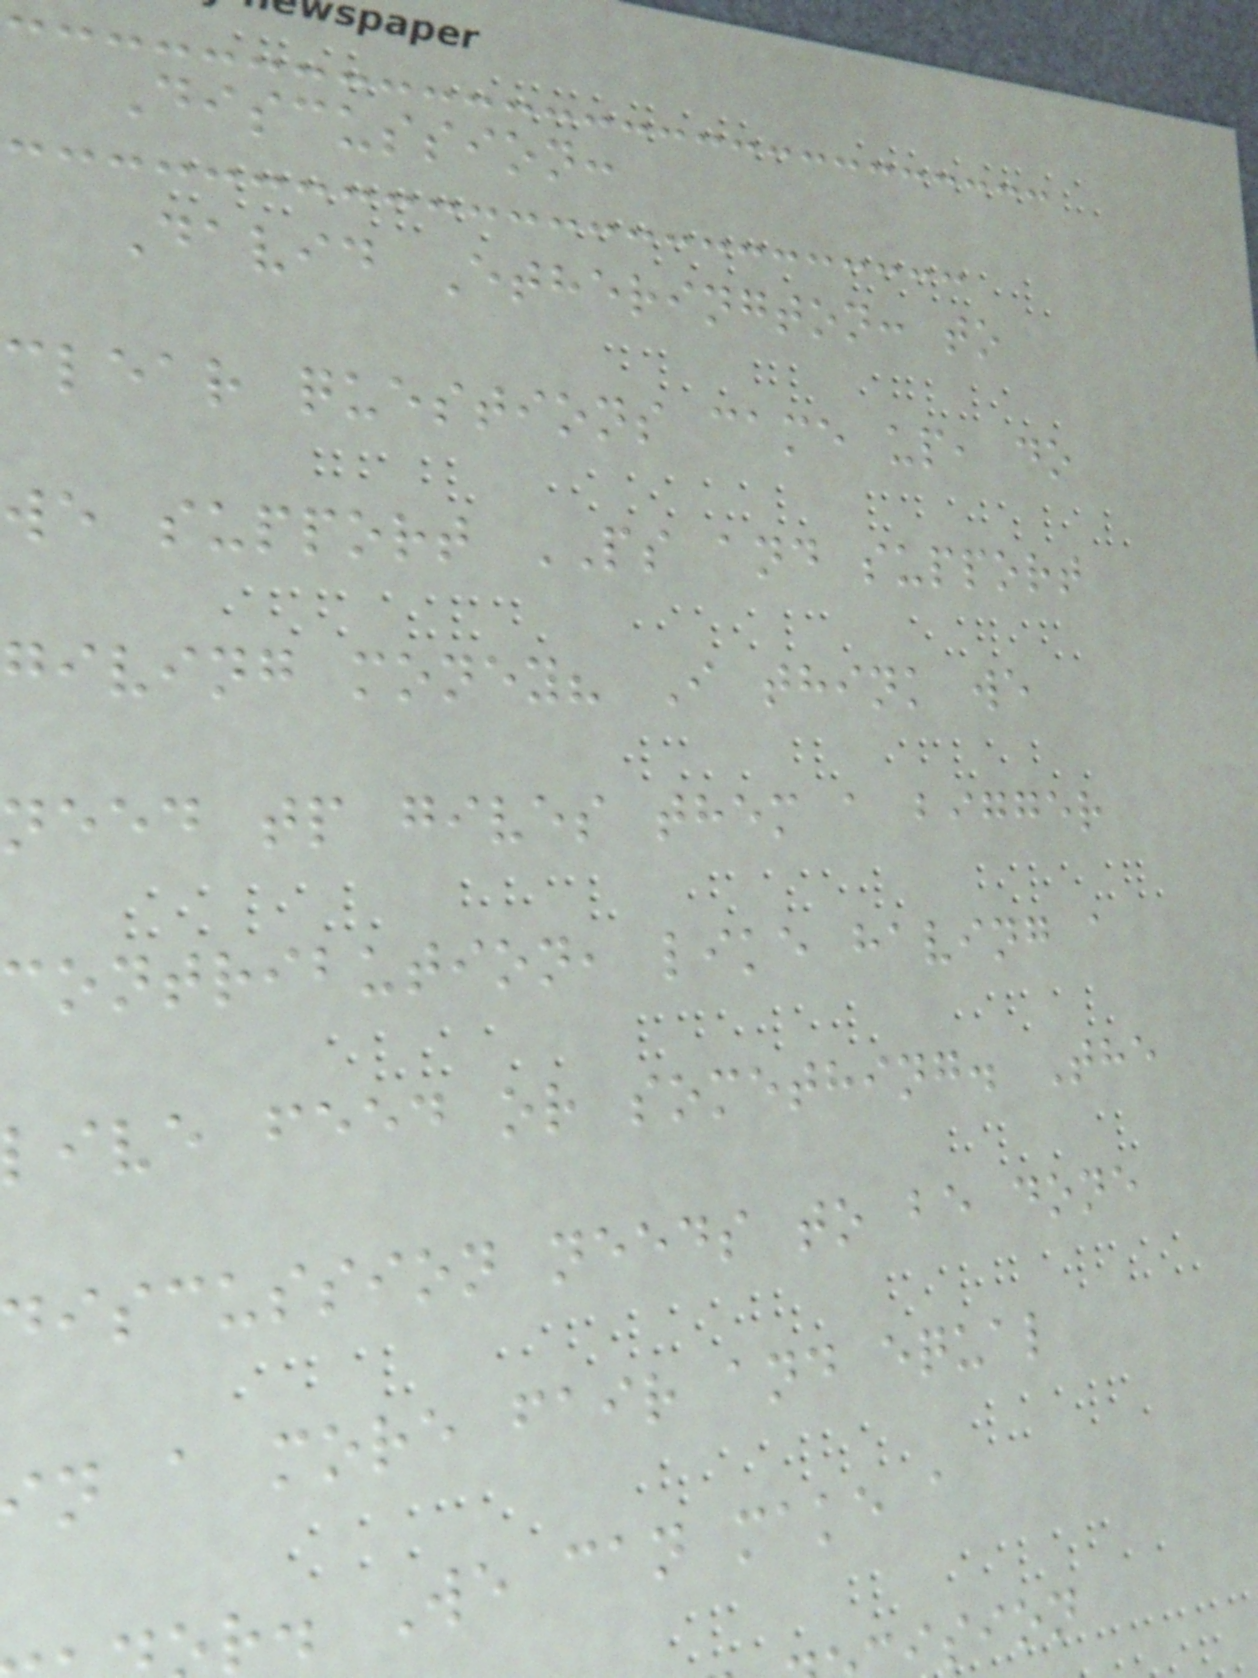Discussion:
David Etherington: to
clear questions came up, do
we support PS and support
giving money? I think we
need tp gives them a bigger
contribution, like having a
live feed or something. The
discussion needs to be done
n a more fair and equal
r. We can make a
